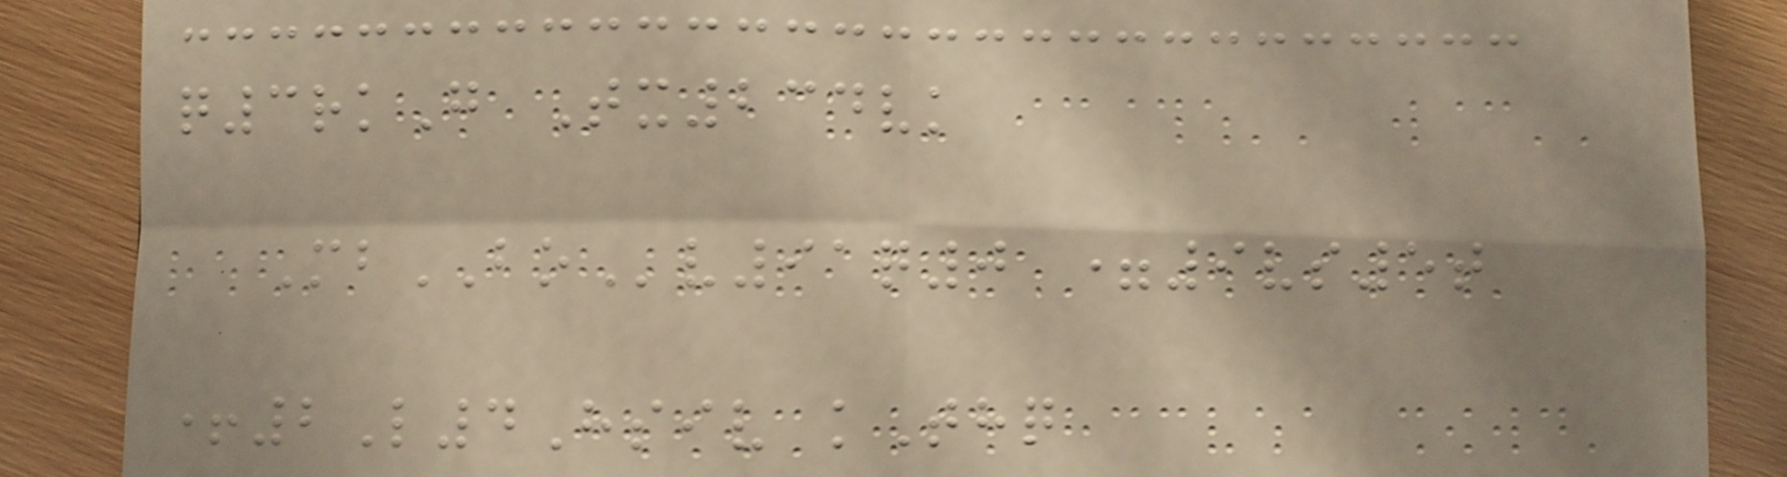q3rkG Tx234vk
MbBOv91q0 =9vs5t
+2L4Hsiv kThq
